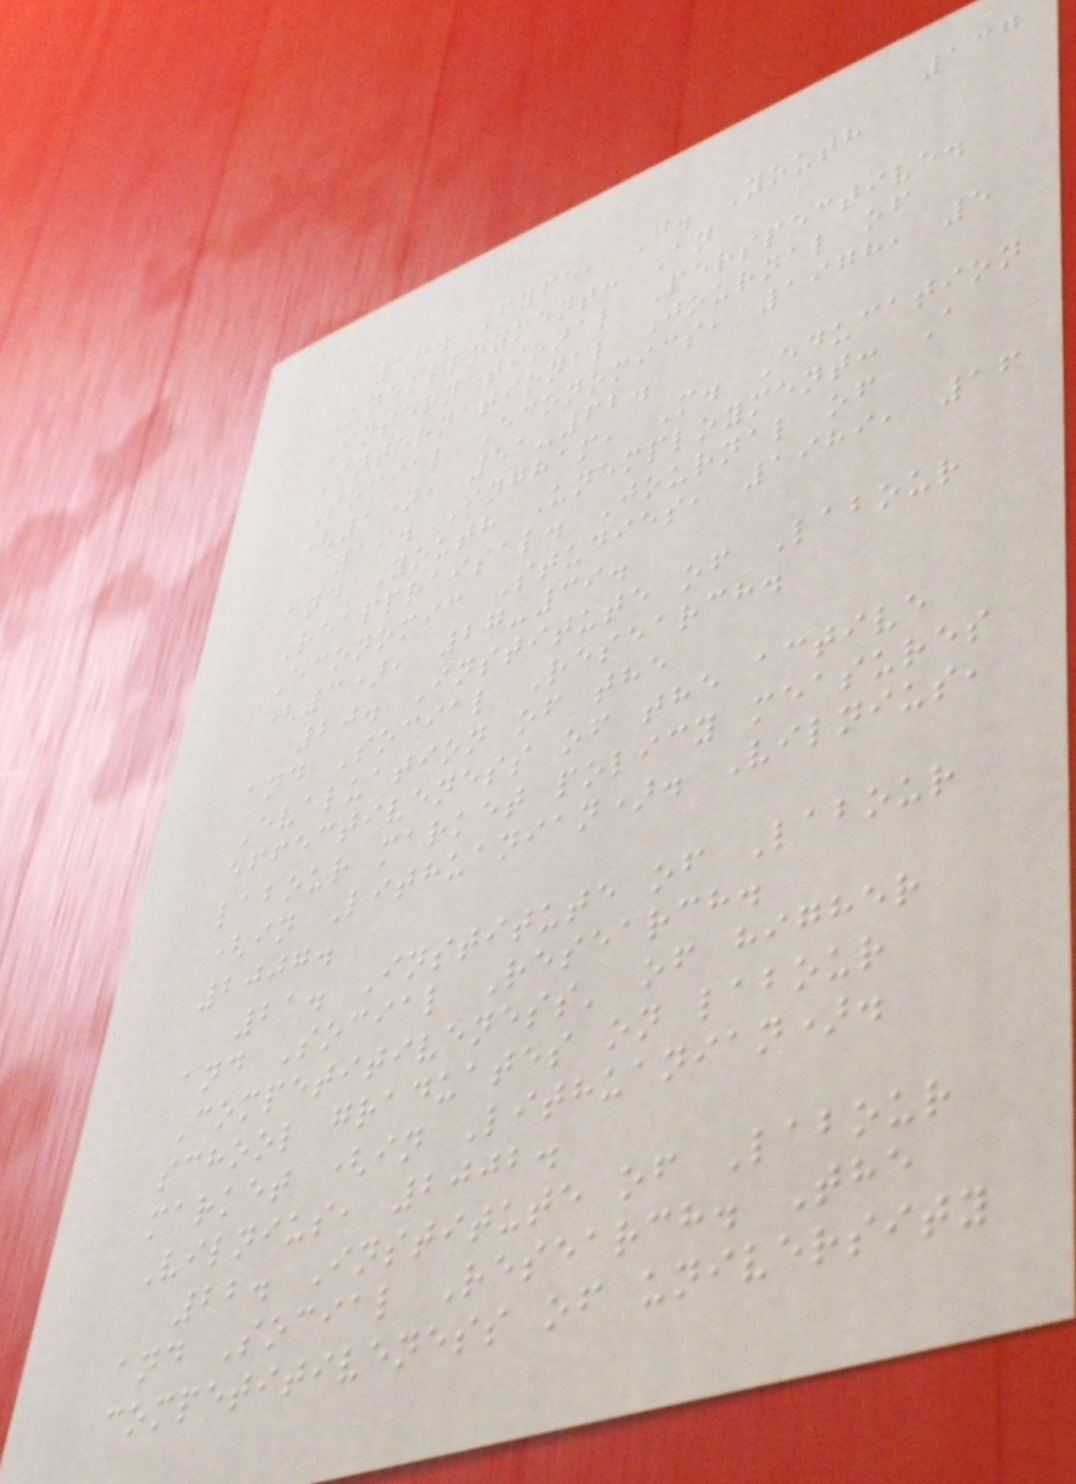137
18. Fyfe, J. Youth
Unemployment: An
International Perspective.
International Journal of
Social Economics, 1978, 5
(1), 51-62.
19. Ingham, M. Education
and Youth Unemployment: A
Reappraisal. Journal of
Economic Studies, 1989, 16
(3), 27-39.
20. Institute of Labour
and Social Research.
Evaluation of the
effectiveness of the active
labour market policy measures
(in Lithuanian). Vilnius,
2007.
21. Institute of Labour
and Social Research.
Competitiveness' of higher
school graduates on labour
market (in Lithuanian).
Vilnius, 2002.
22. Institute of Labour
and Social Research. The
competitiveness of university
